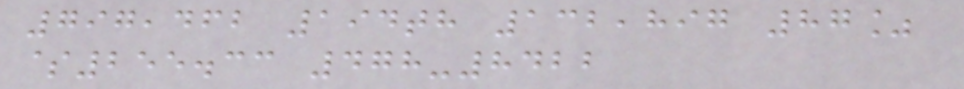797,462 194th 132,897 87%
$255.33 478-8422
